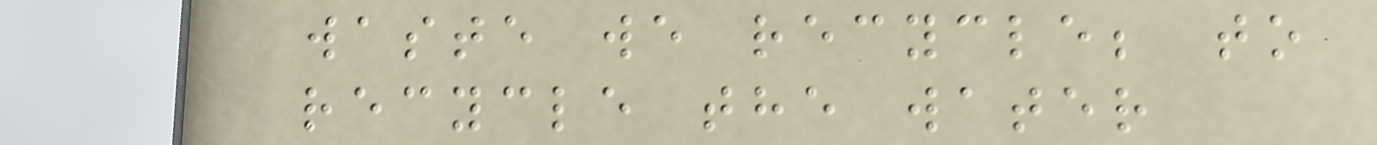waste we recycle; to
recycle the water
